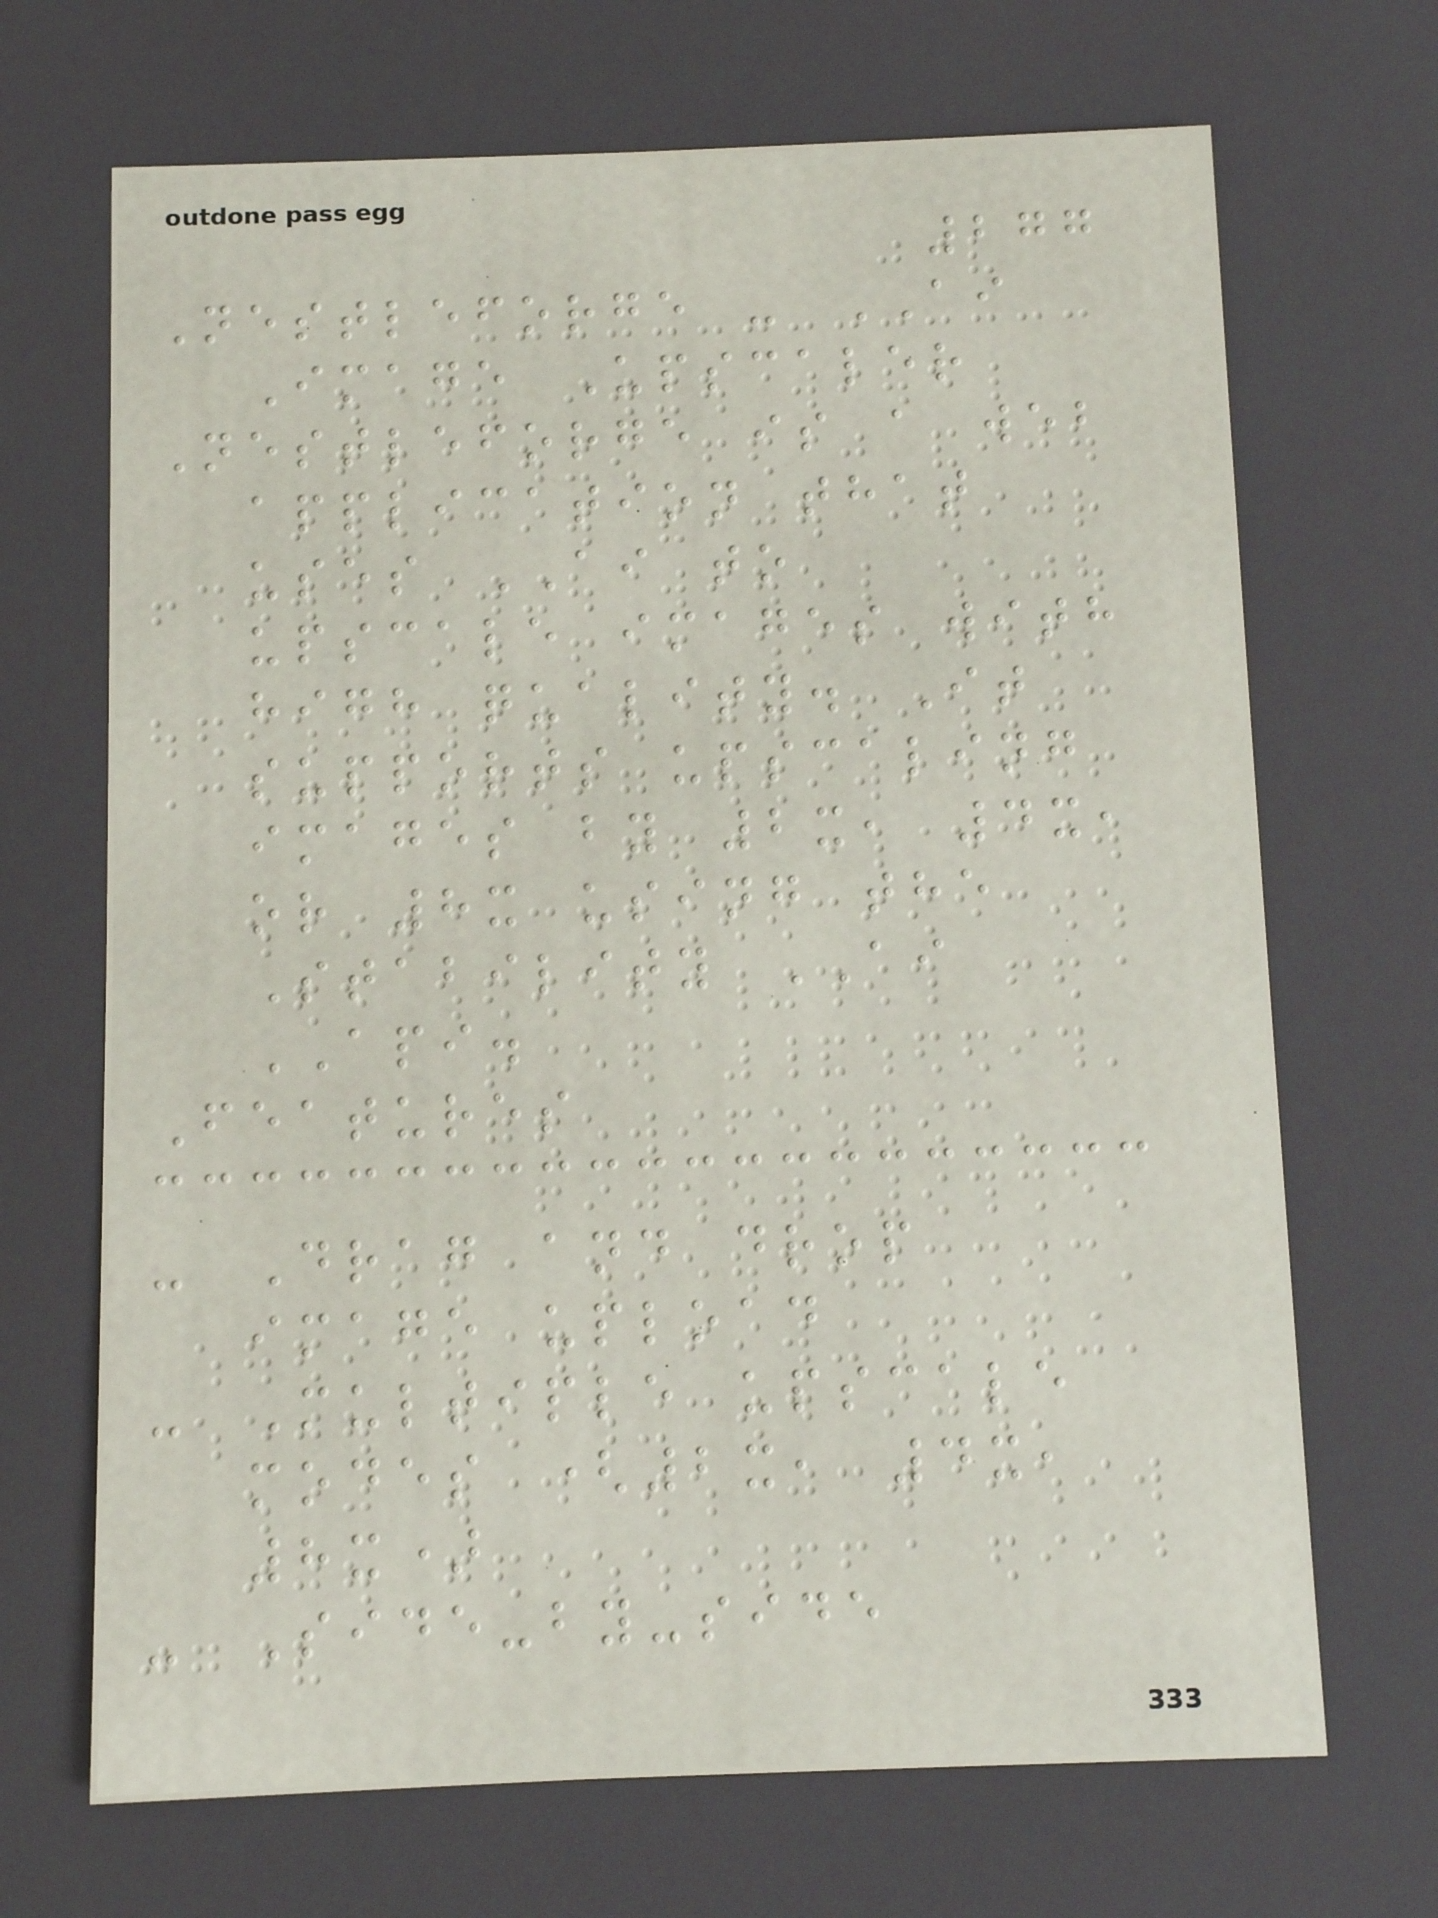277
Nestleforge - AI
Image Upscaler
Nestleforge is a web
application that
uses AI to
upscale images with
high quality. It
supports upscaling
images by 2x, 4x,
or 8x using the
Stability AI
API.
Features
- Drag and drop
image upload
- Multiple upscale
modes (2x, 4x,
8x)
- Side-by-side
